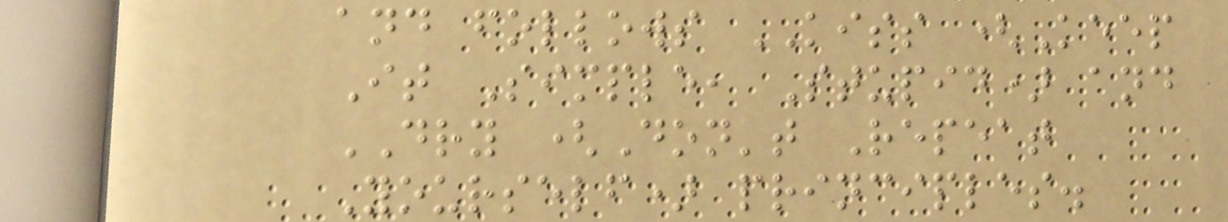and follows KISS (Keep
It Simple, Stupid) and
DRY (Don't Repeat
Yourself) principles.
